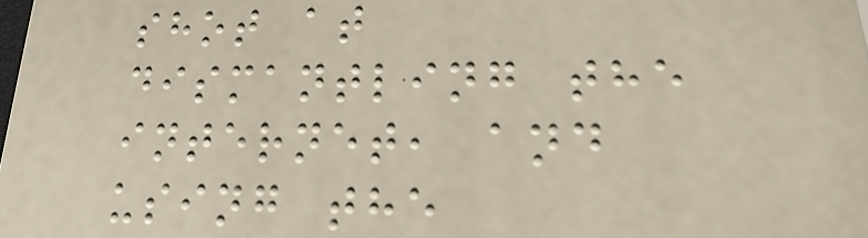shot at
dismantling the
internet, and
using the
